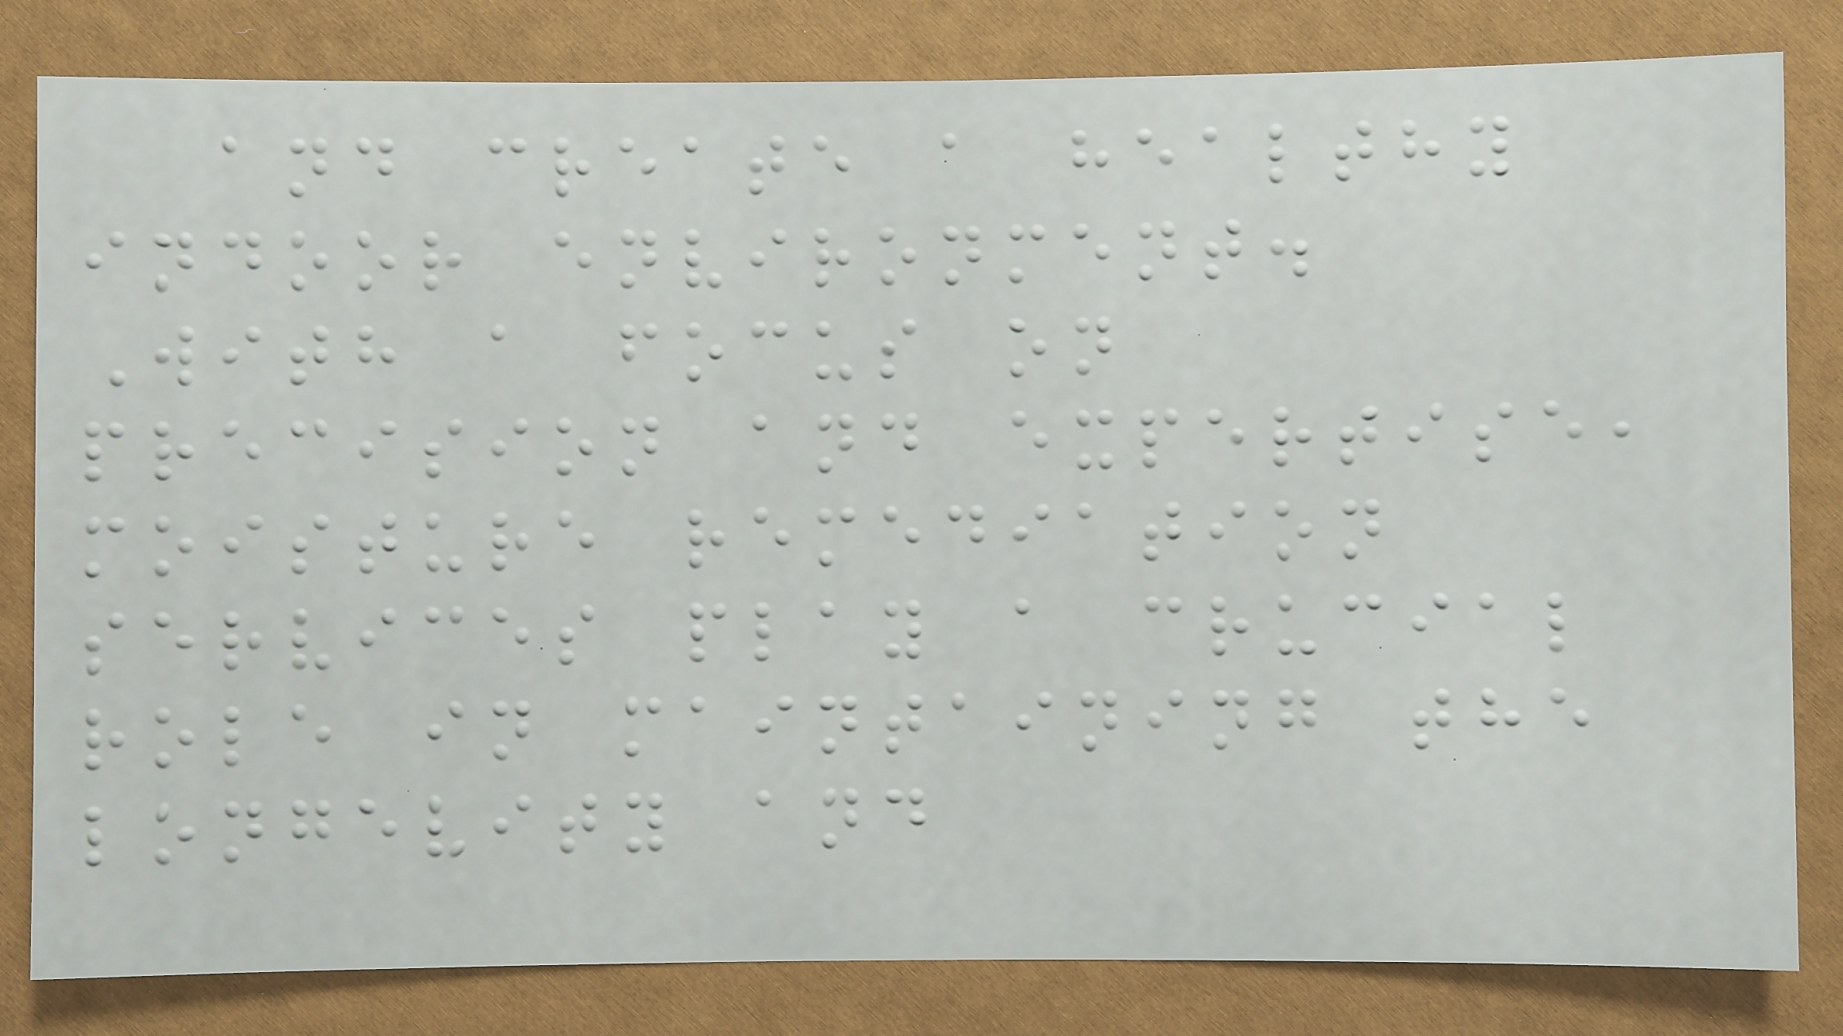and create a healthy
indoor environment.
With a focus on
precision and expertise,
moisture remediation
services play a crucial
role in maintaining the
longevity and
